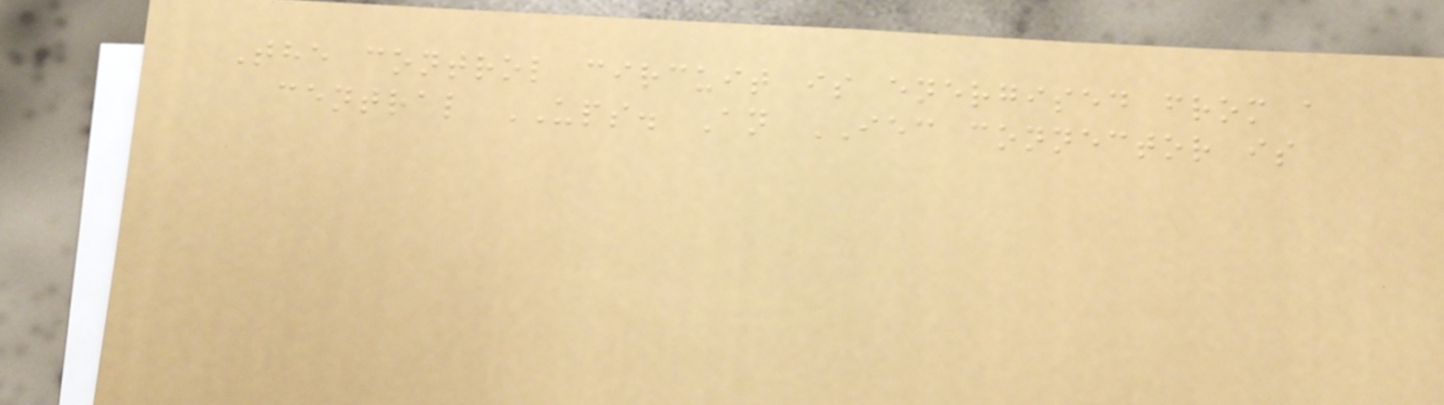The control circuit is energised from a
central UPS. An IEC connector is
